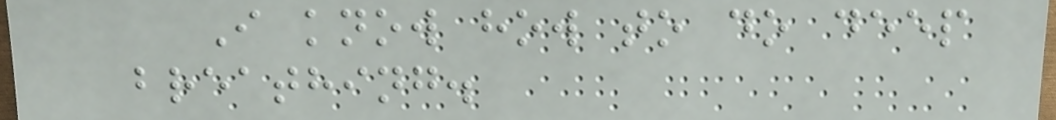I know how to do deep
breathing.
